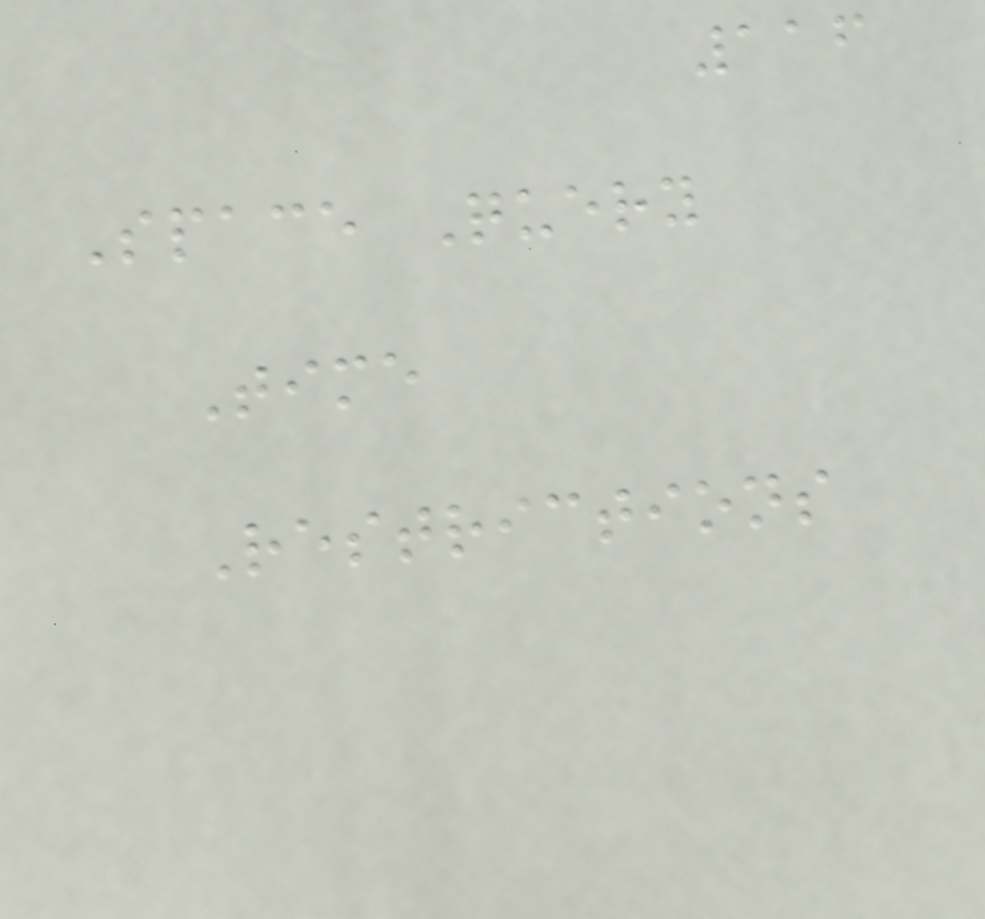116
Space Query
Time
Restrictions
